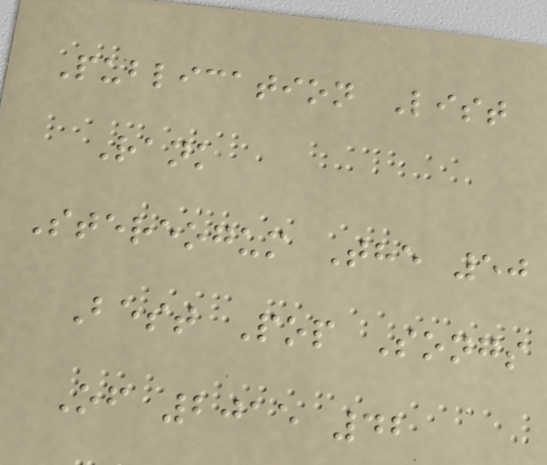Publication List
Rank
Stereogum The 50
Best Pop Songs
Of 2015 42
